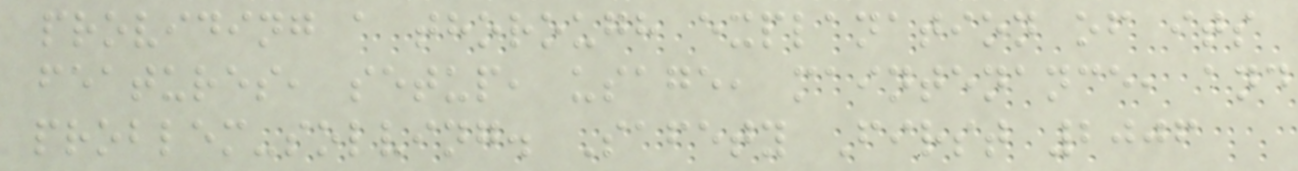providing a thorough explanation of its
features, setup, usage, maintenance, and
problem-solving. Safety First 2006
